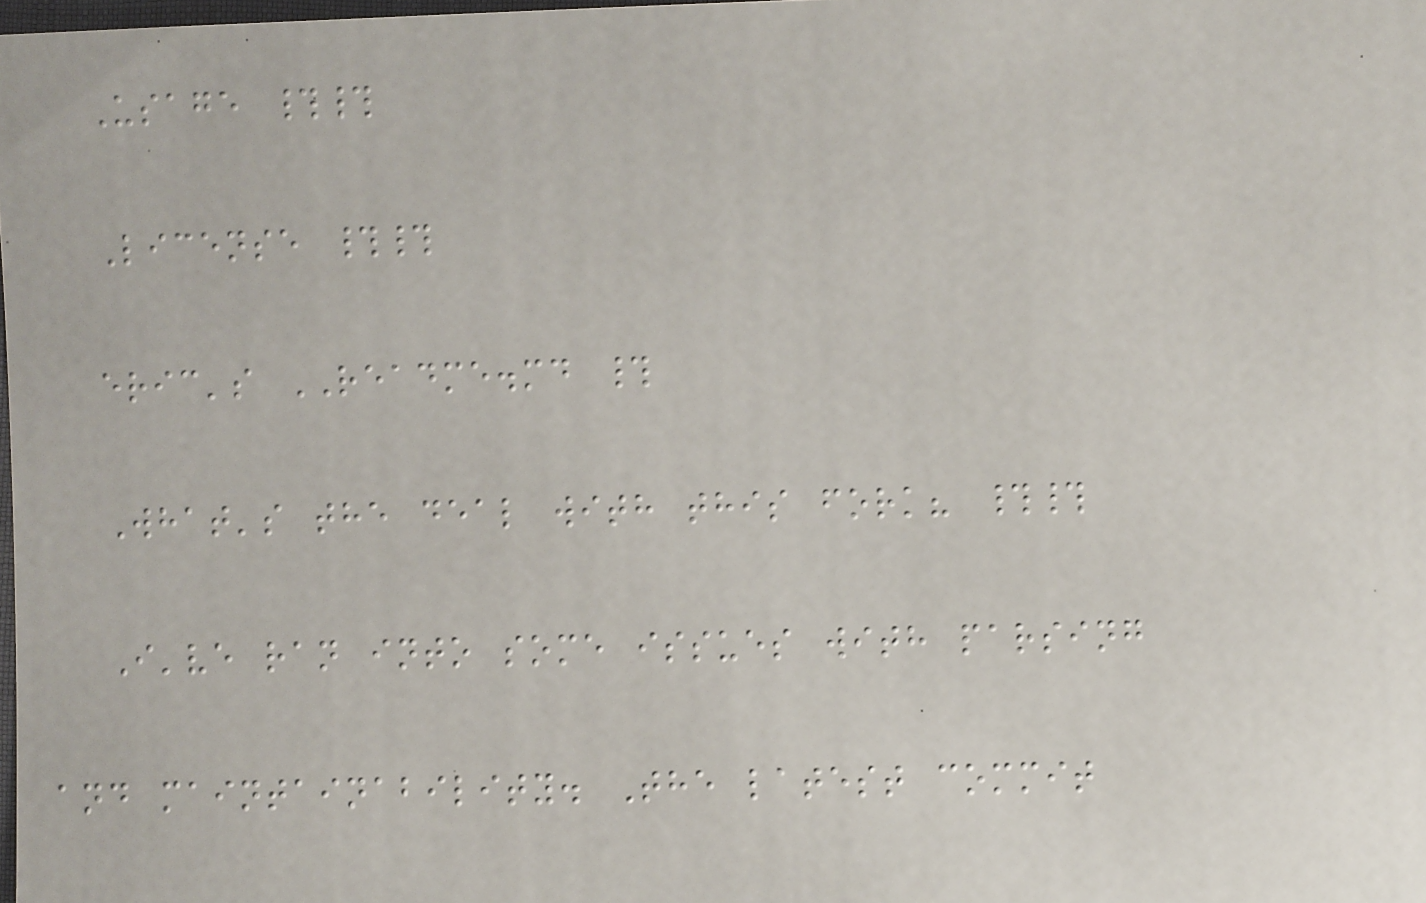Usage ##
License ##
eric's README.md #
What's the deal with this fork? ##
I've ran into some issues with parsing
and maintainability. The latest commit
